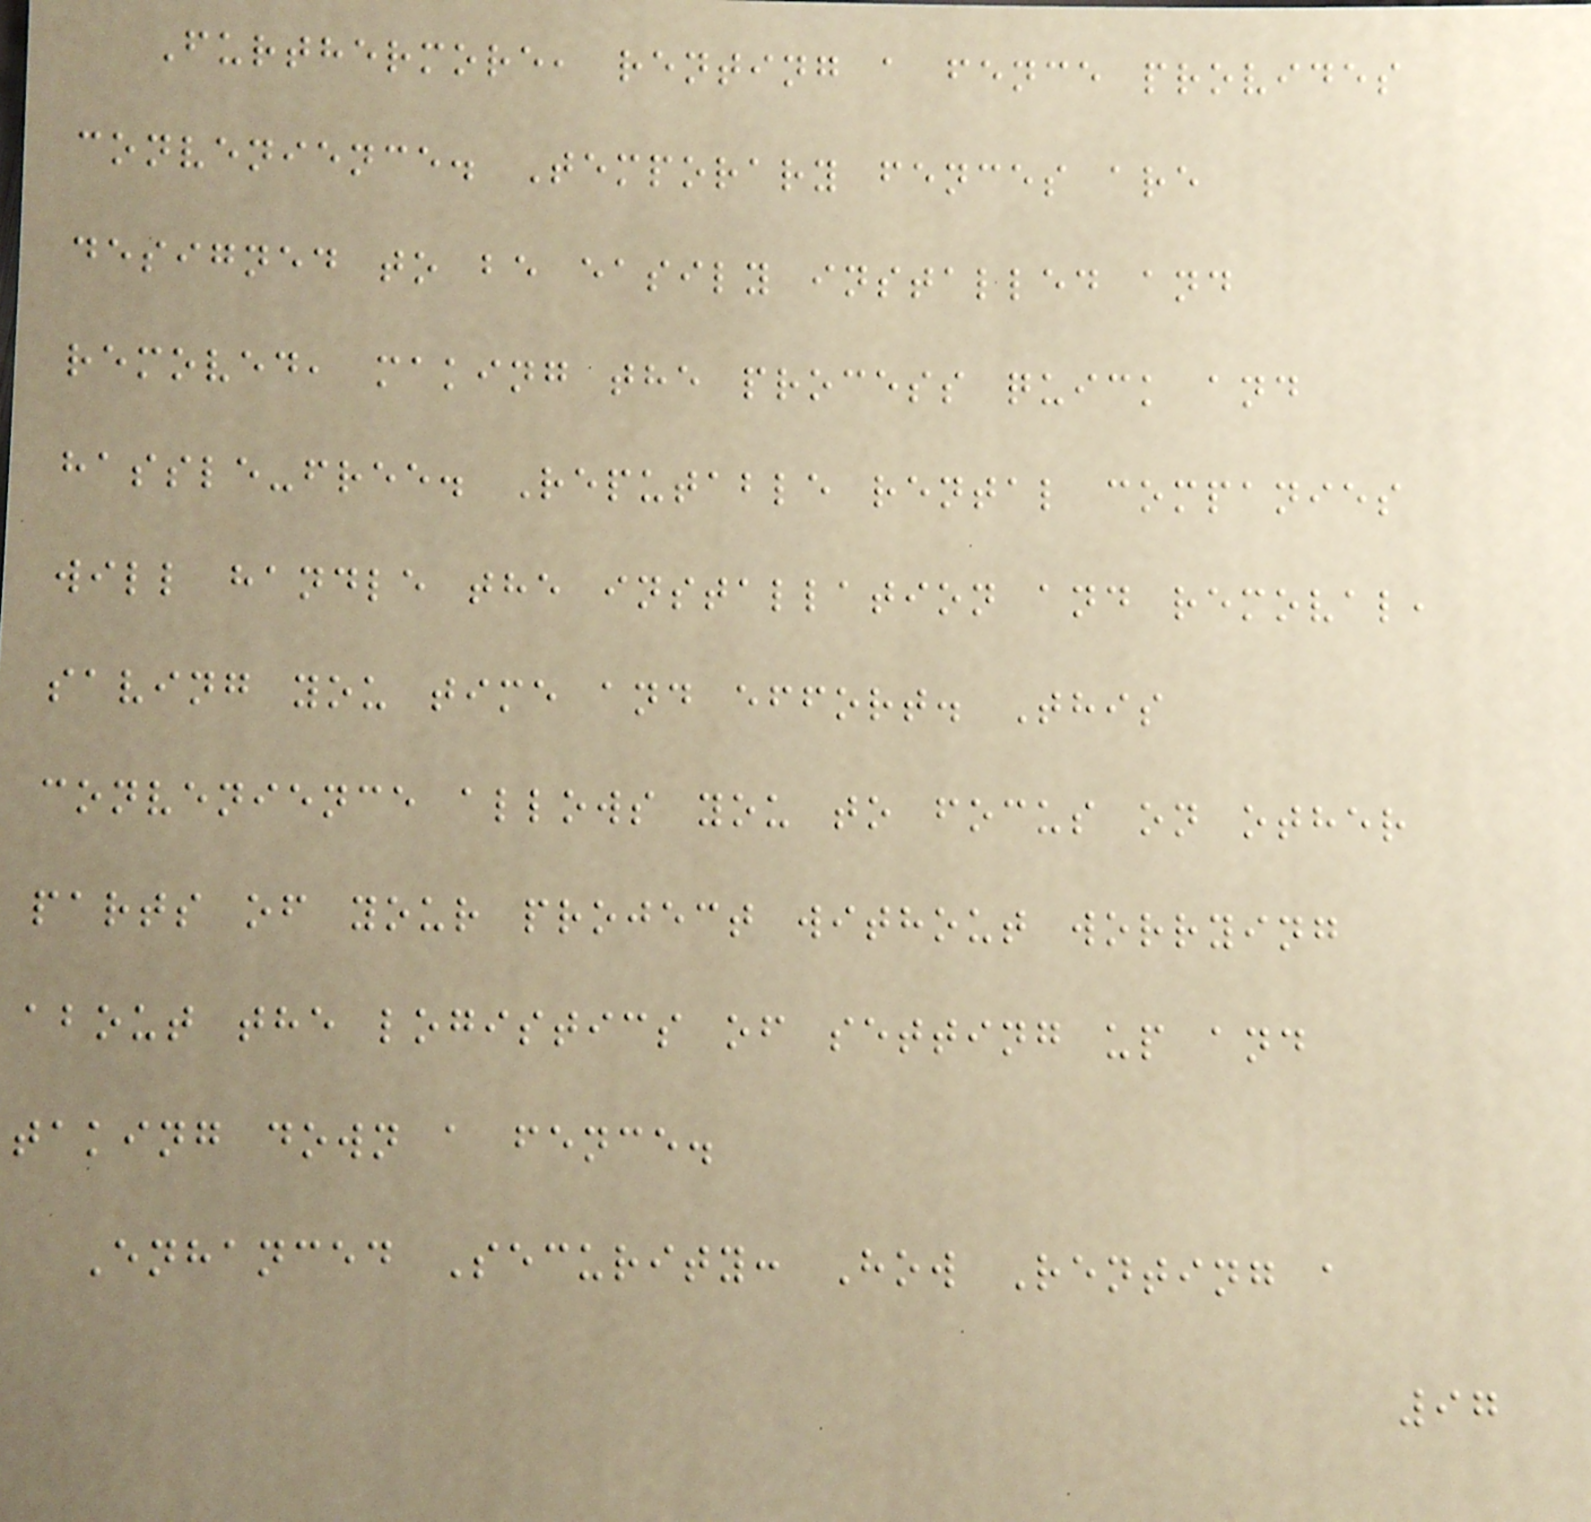Furthermore, renting a fence provides
convenience. Temporary fences are
designed to be easily installed and
removed, making the process quick and
hassle-free. Reputable rental companies
will handle the installation and removal,
saving you time and effort. This
convenience allows you to focus on other
parts of your project without worrying
about the logistics of setting up and
taking down a fence.
Enhanced Security: How Renting a
97
